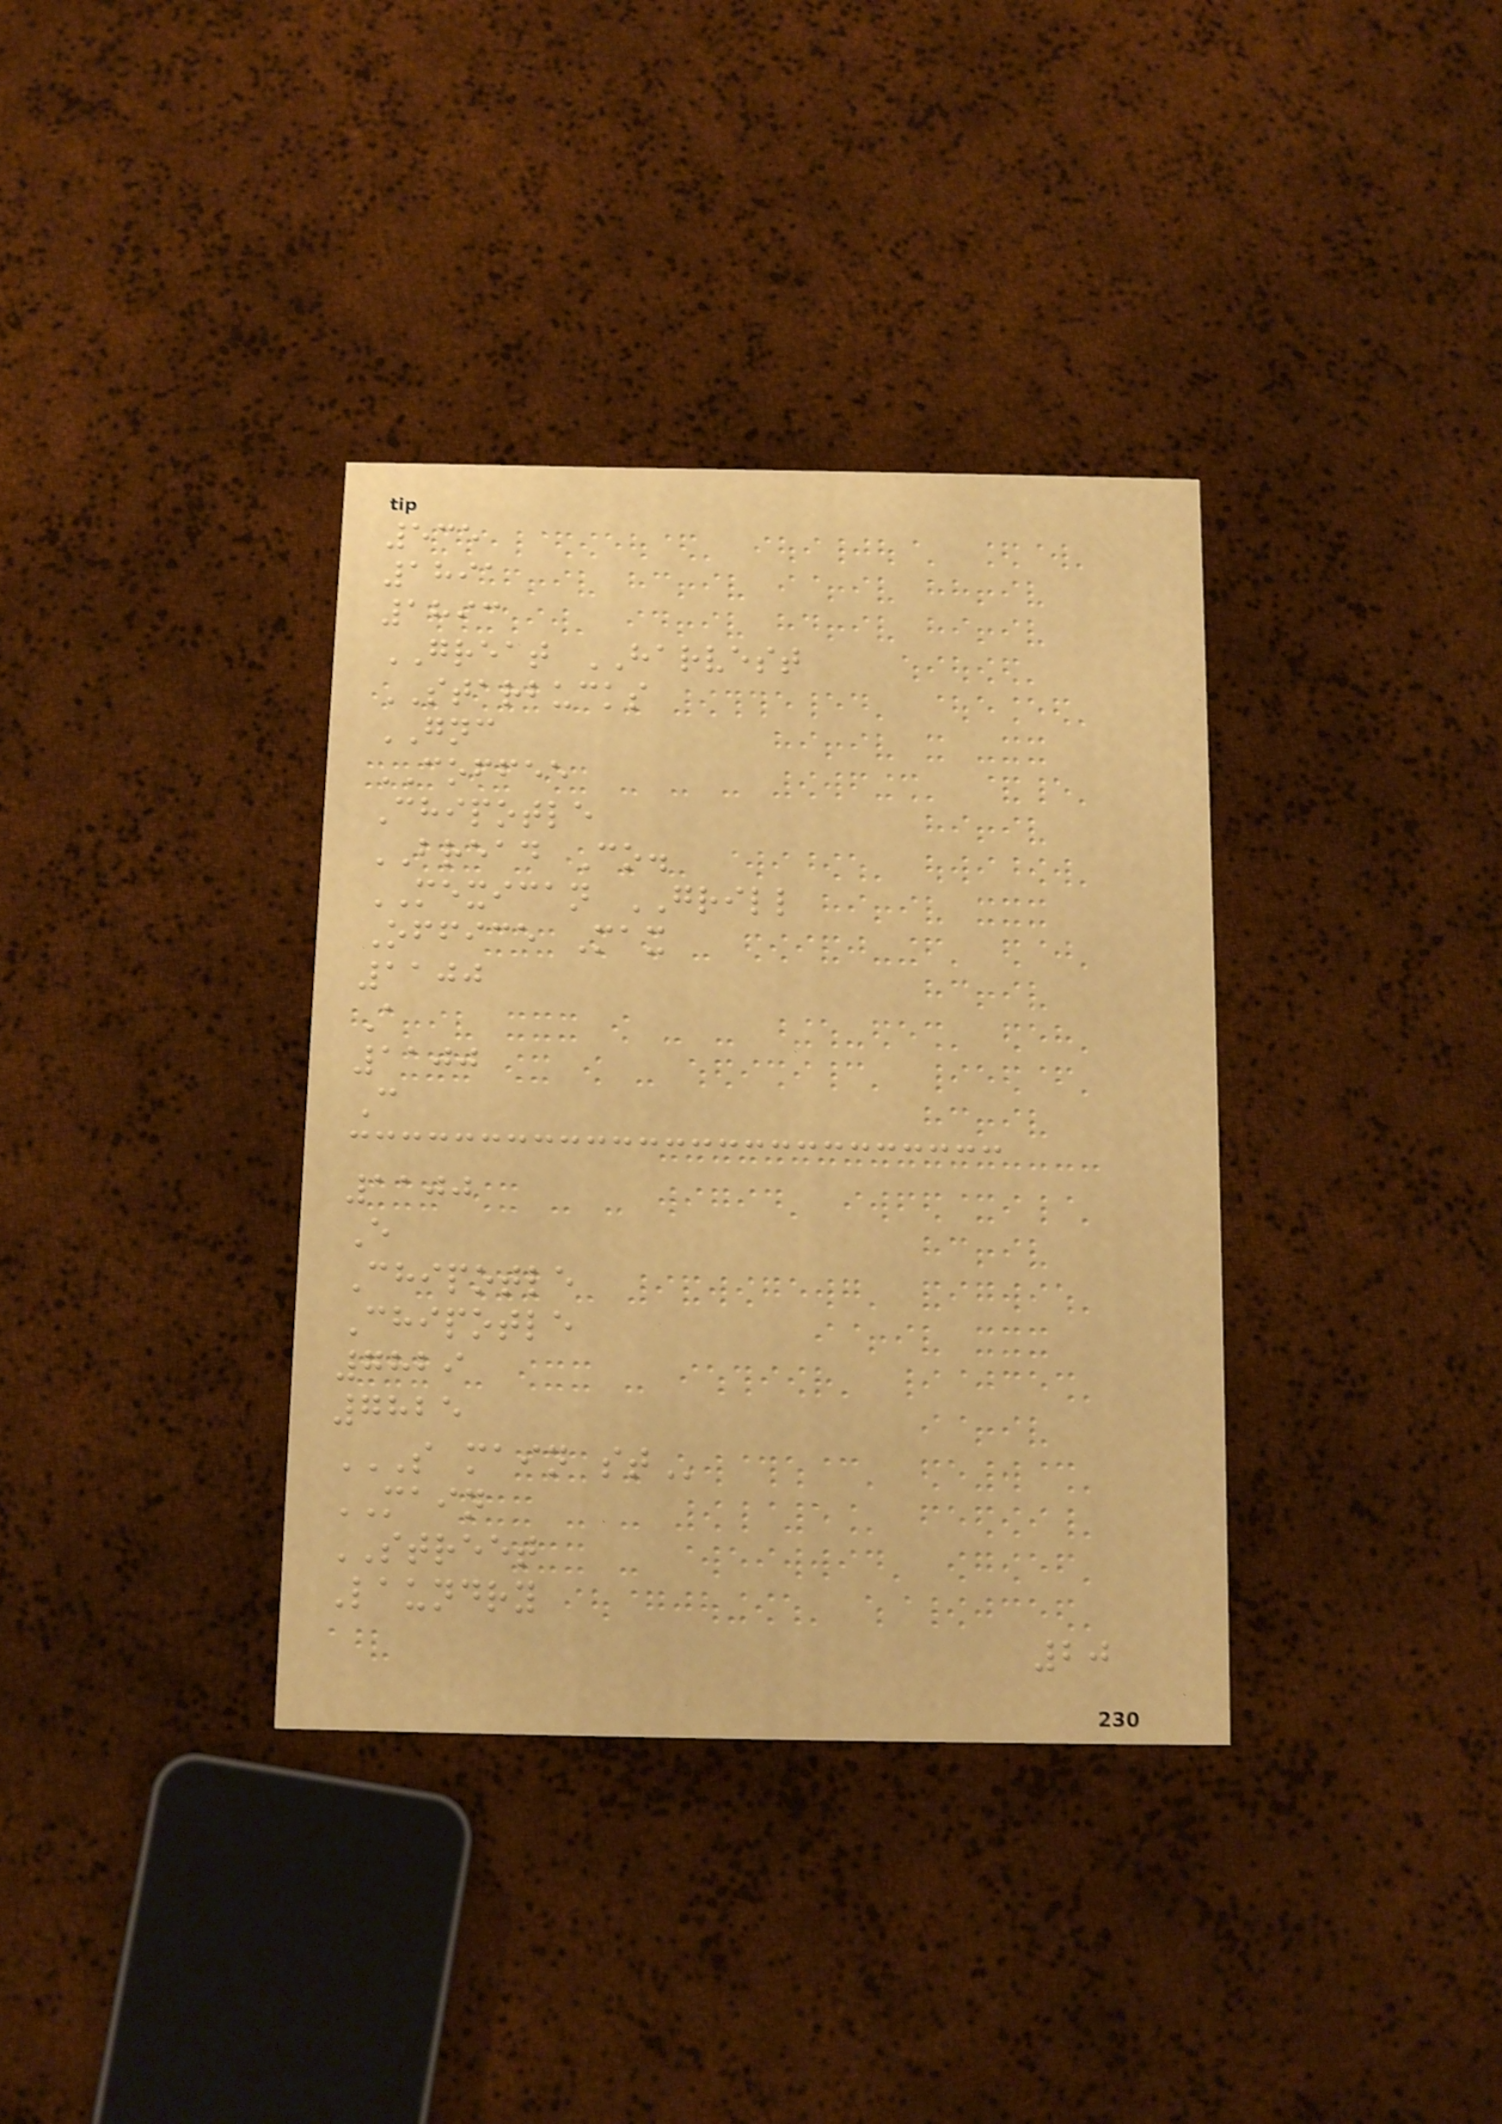535
1891
1893
GREAT HARVEST
STARBUCKS
GNC
COFFEE
Chipotle
BREAD Co.
MEXICAN GRILL
Office Max
1100
A
1100
C
1100
E
Chipotle
Chipotle
7829
7825
S MAIN ST
MAIN
STREET
Laundry
20
